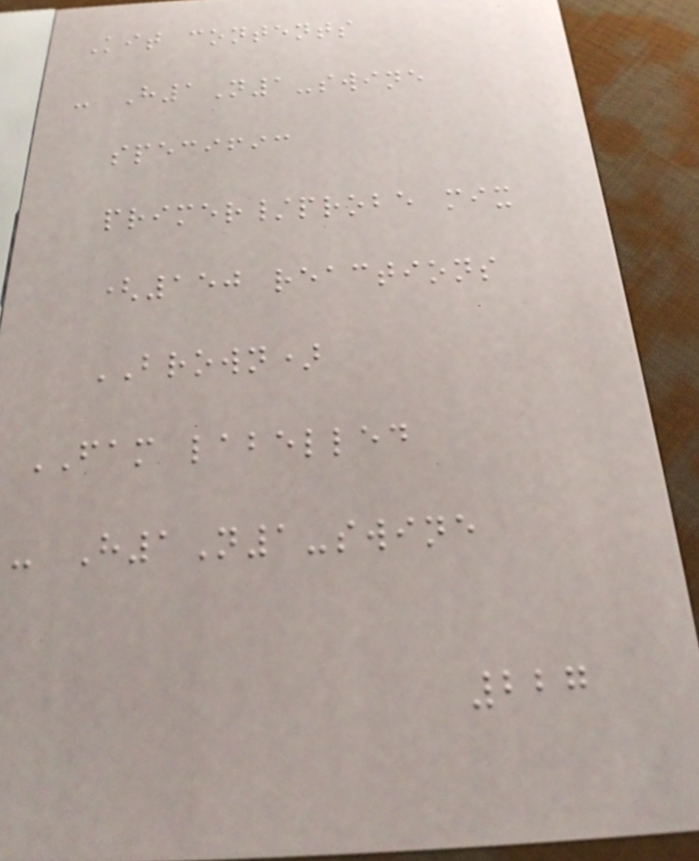Kit contents
- H1N1-swine
specific
primer/probe mix
(150 reactions
BROWN)
FAM labelled
- H1N1-swine
227
